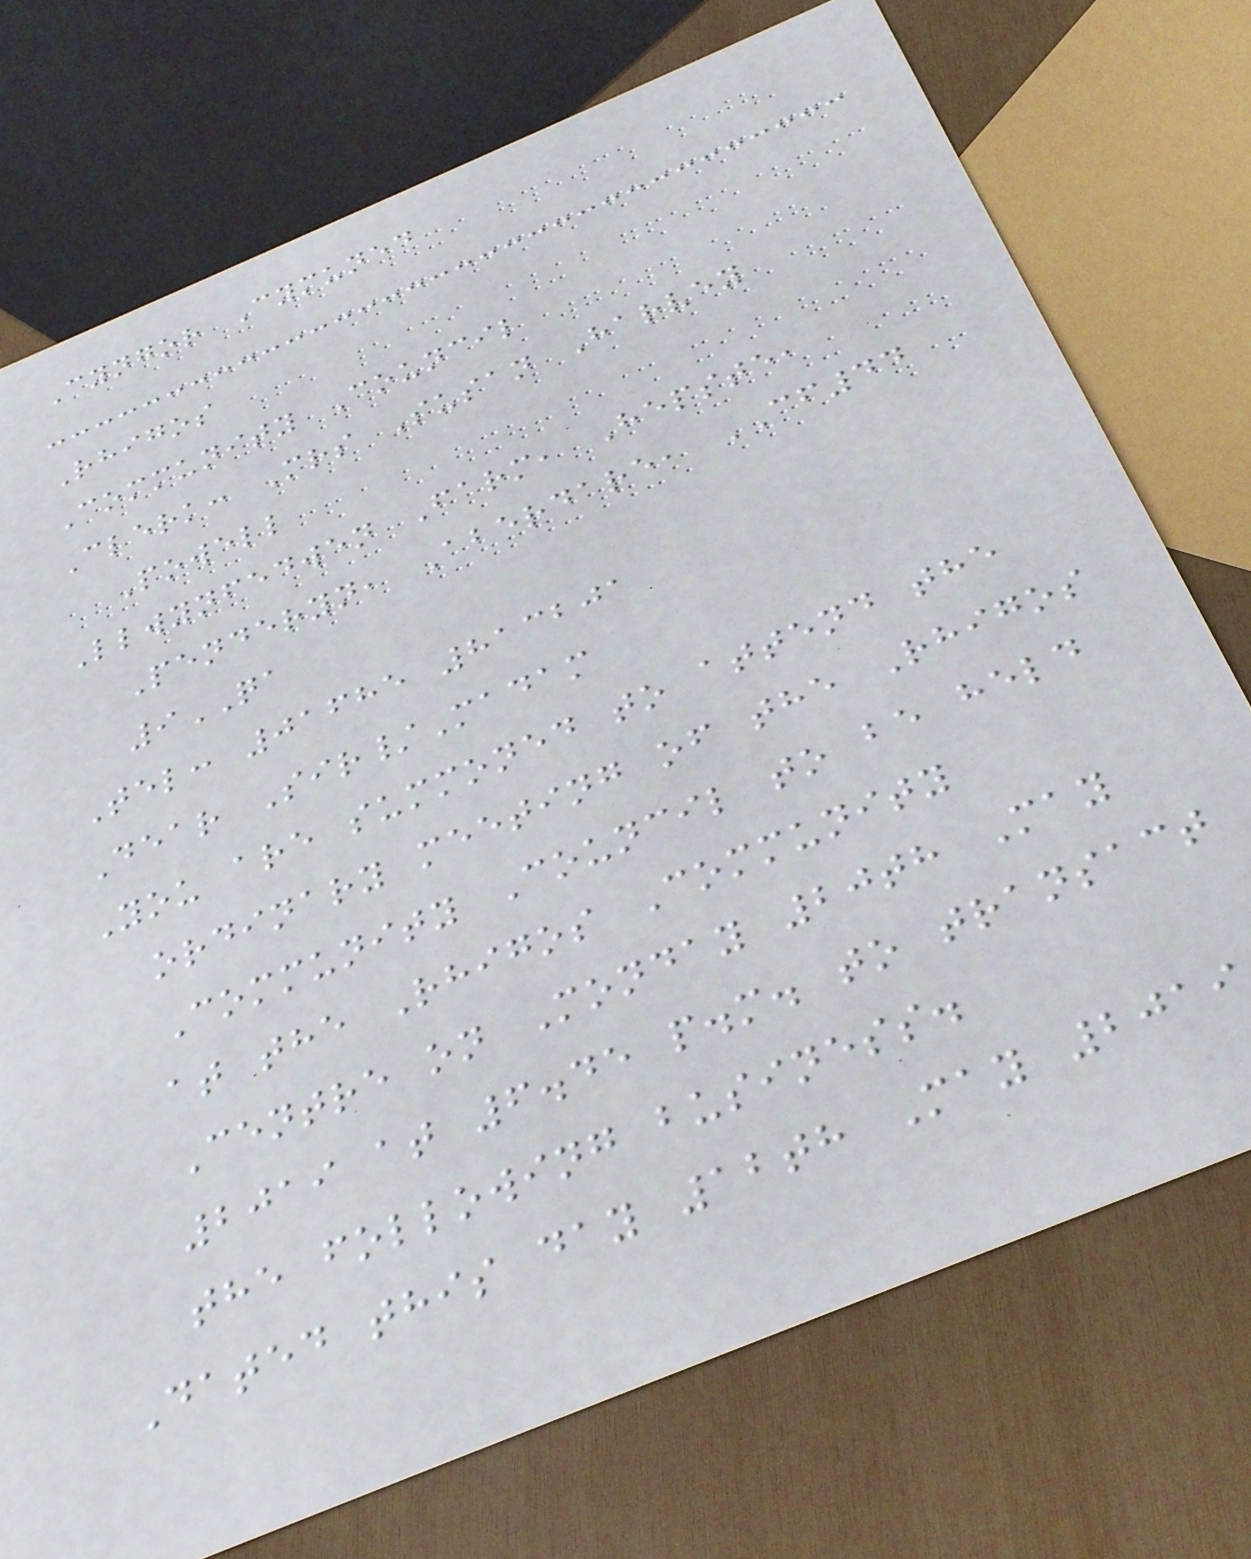Cyngor Cymuned
Rhigos
Community Council
Clerk: Mrs Susan Harvey
Powell
Llwynfedwen Farm, Hepste,
Penderyn, Aberdare, CF44
9QA
Tel: 01685 813201
Dear Sir/Madam
You are summoned to attend the
ordinary meeting of the Rhigos
Community Council to be held
at the Rhigos Community
Centre on Monday 20th May
2019 at 6.45 p.m. to transact
the following business.
Dated this day 12th May 2019
